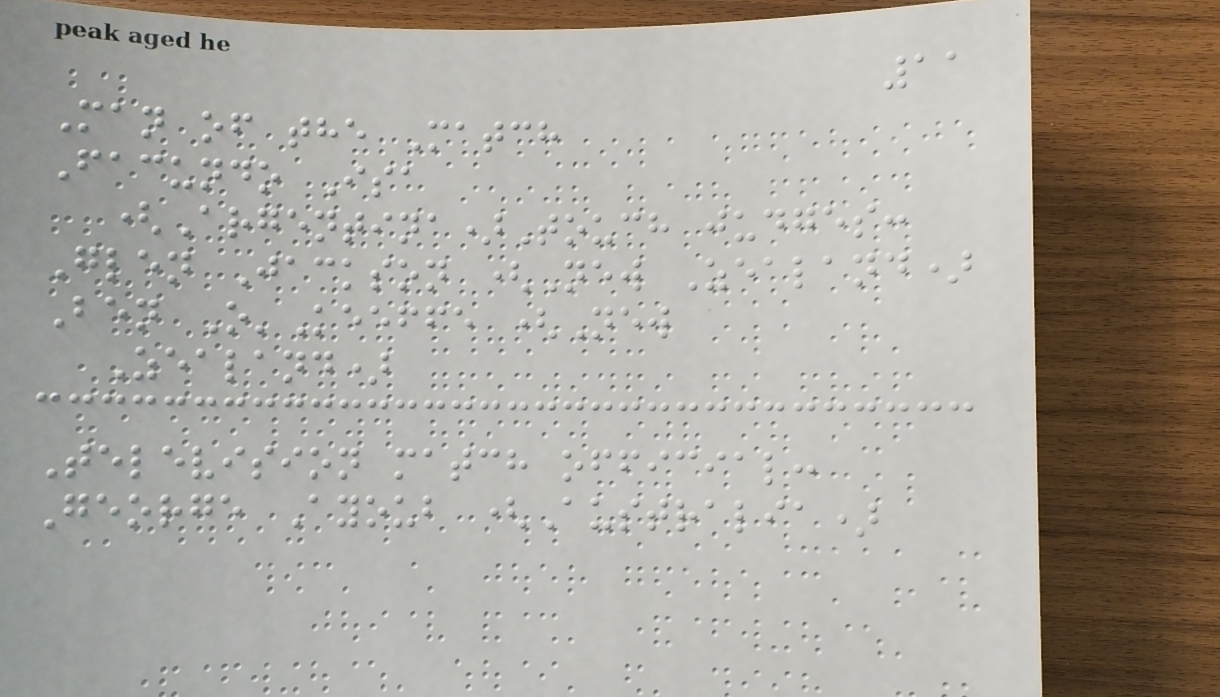11
Man of the Match
Facundo Isa
(Argentina)Touch judges:
Glen Jackson (New Zealand)
Ben O'Keeffe (New
Zealand)
Television match official:
George Ayoub (Australia)
